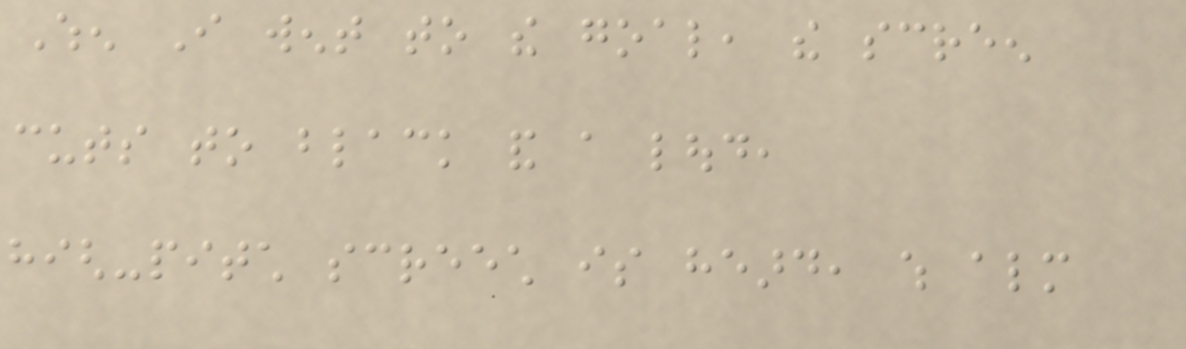When I went to the goal, the screen
cuts to black and a loud,
high-pitch screech is heard, which almost
